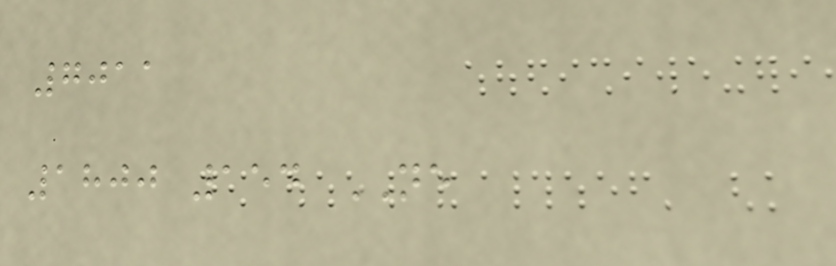7011
1800 154 NE
